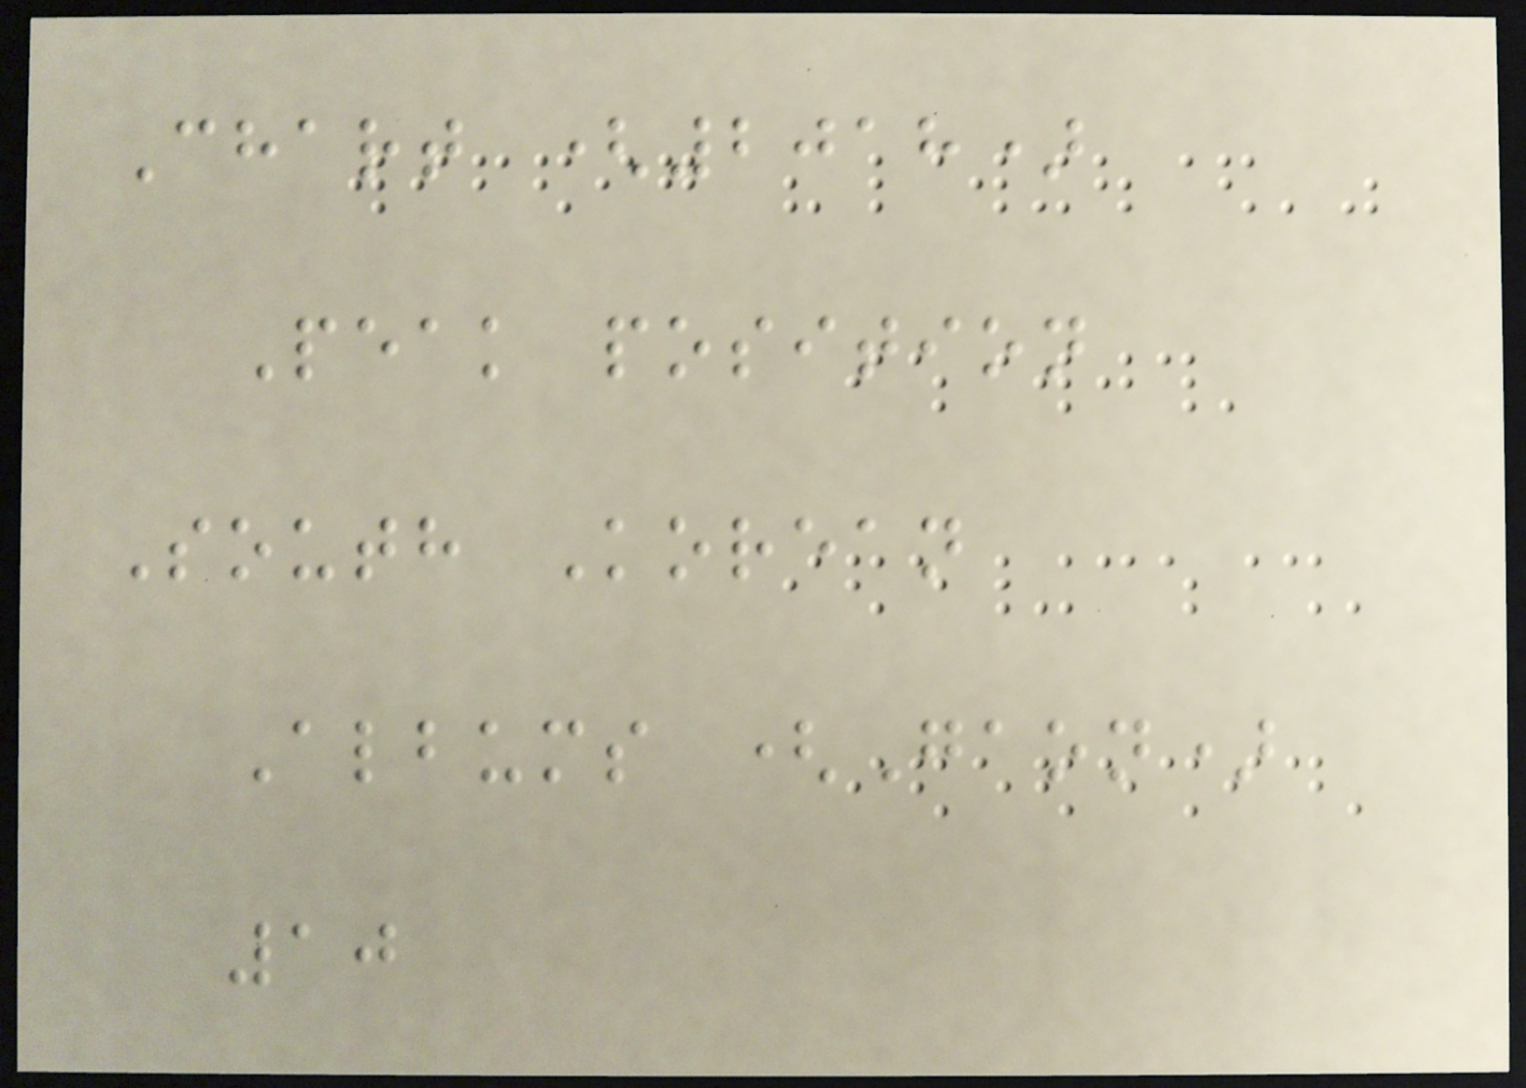Chart (2018)
Peak position
South Korean
Albums (Gaon)
10
